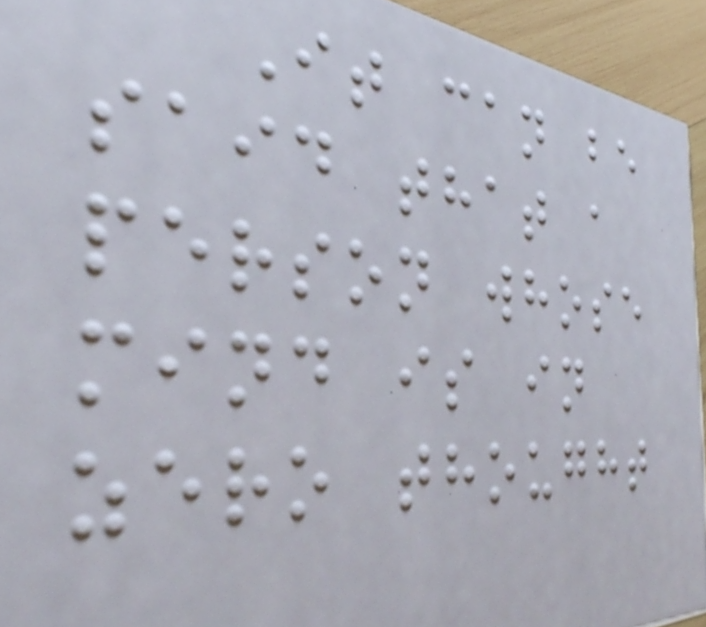It can be
said that a
person whose
mind is in
zero thought
